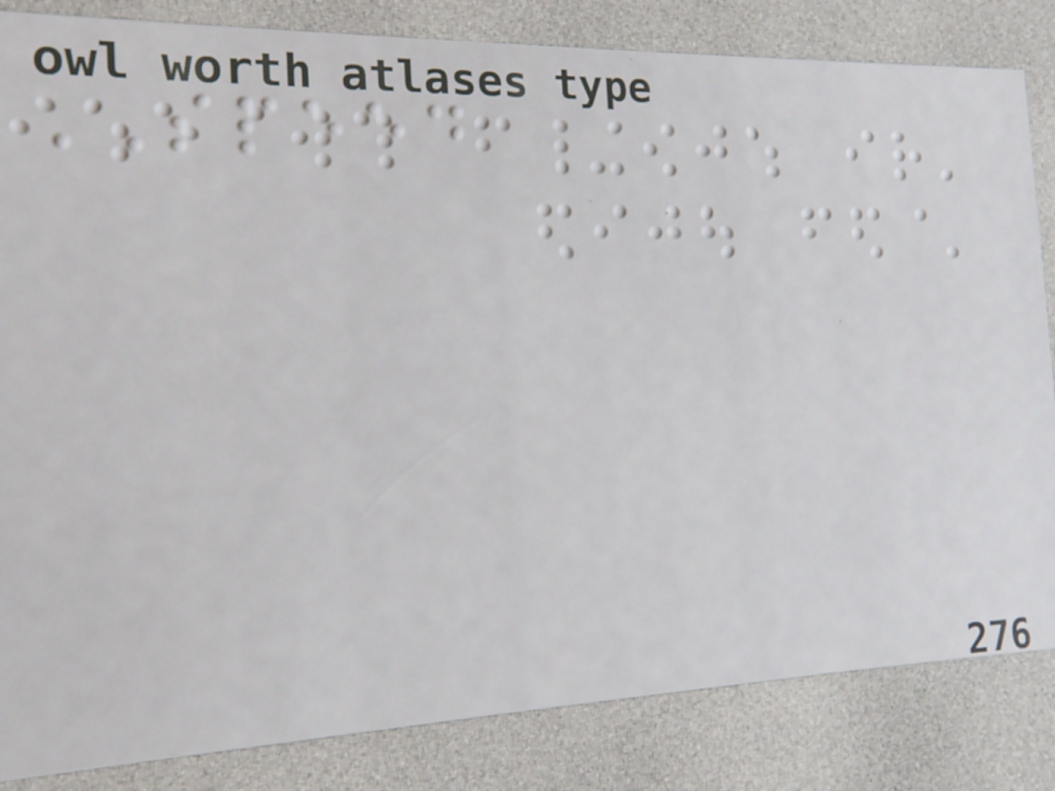SPEED
